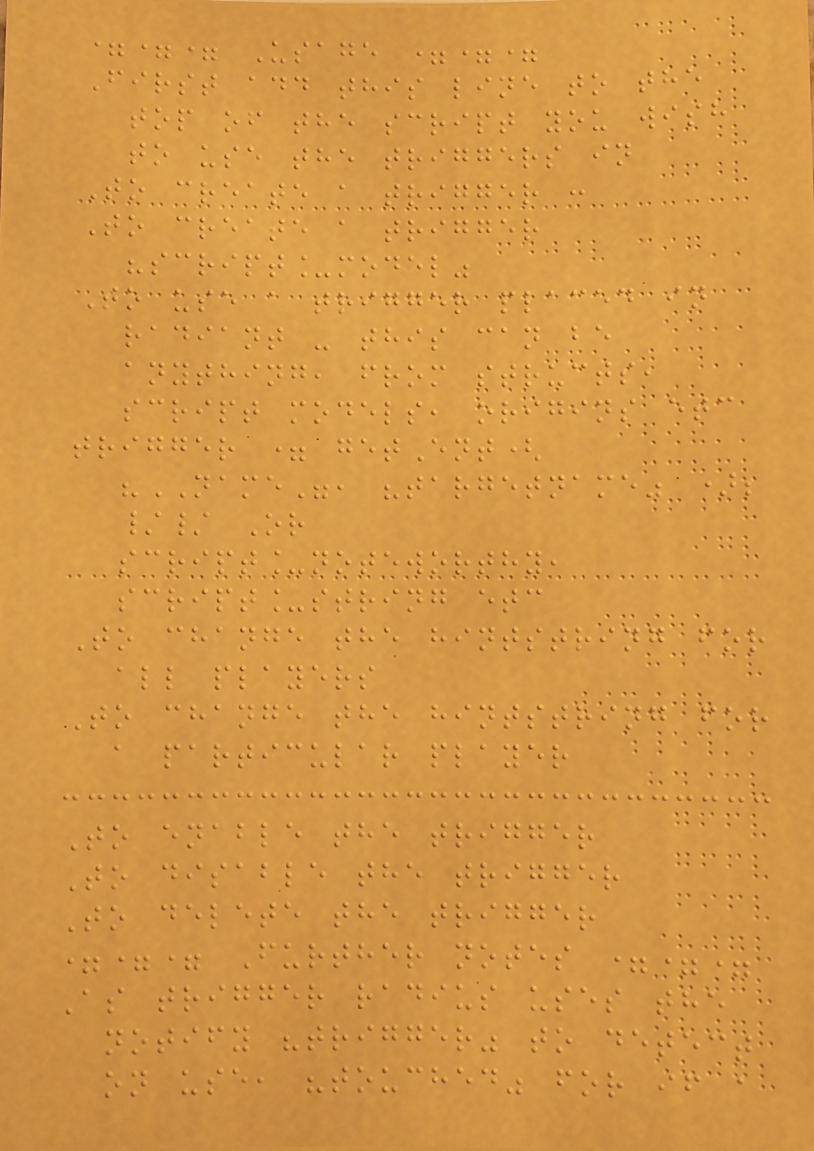=== Usage ===
First add this line to the
top of the script you wish
to use the triggers in
To create a trigger :
To create a trigger
"script_model"
To use a trigger placed in
radiant - this can be
anything, from structs,
script models, origins etc
trigger = getEnt(
"NAME", "targetname" );
// Or
script_noteworthy,
script_string etc
To change the hintstring for
all players
To change the hintstring for
a particular player
To enable the trigger
To disable the trigger
To delete the trigger
=== Further notes ===
As trigger radius uses the
notify "trigger" to detect
on use, "touched" for if a
